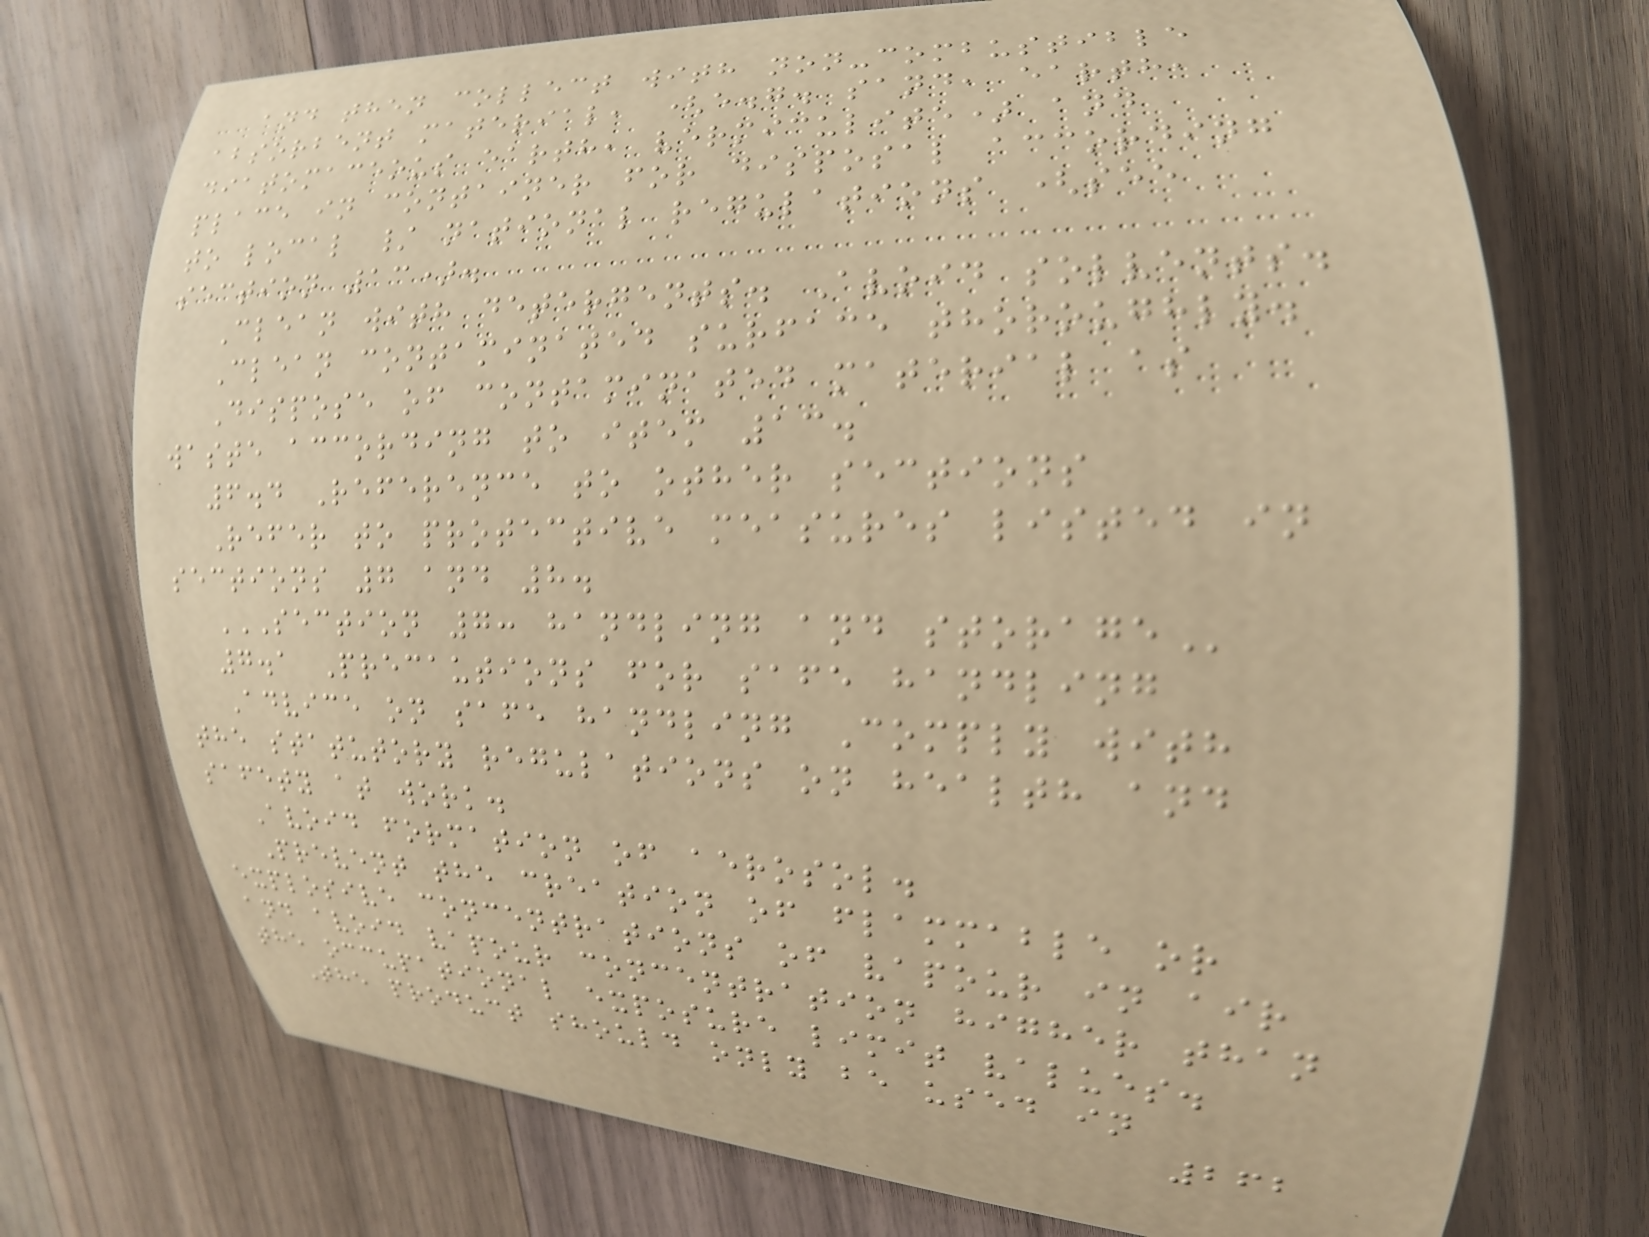and then collect with non-combustible
absorbent material, (e.g. sand, earth,
diatomaceous earth, vermiculite) and
place in container for disposal according
to local / national regulations (see
section 13).
Clean with detergents. Avoid solvents.
Clean contaminated surface thoroughly.
Dispose of contaminated material as
waste according to item 13.
6.4 Reference to other sections
Refer to protective measures listed in
sections 7 and 8.
SECTION 7: HANDLING AND STORAGE
7.1 Precautions for safe handling
Advice on safe handling Comply with
the statutory regulations on health and
safety at work.
Avoid formation of aerosol.
Prevent the creation of flammable or
explosive concentrations of vapour in air
and avoid vapour concentration higher than
the occupational exposure limit values.
The product should only be used in
262
